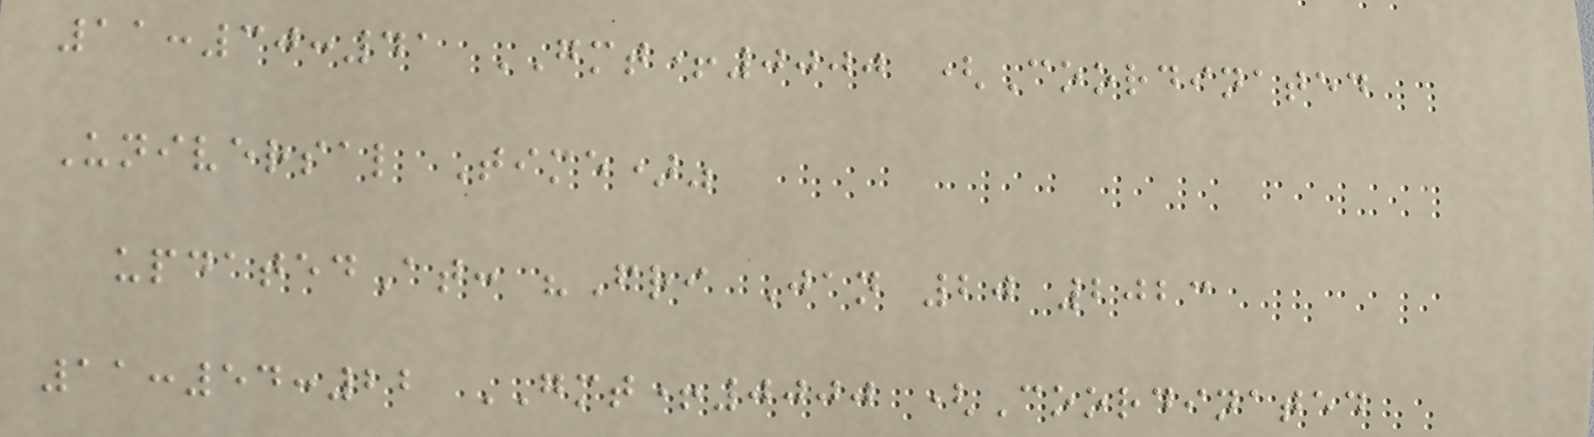11:30:41 GMT+0000 (Coordinated
Universal Time)"
updatedAt: "Fri Jan 20 2023
11:54:22 GMT+0000 (Coordinated
